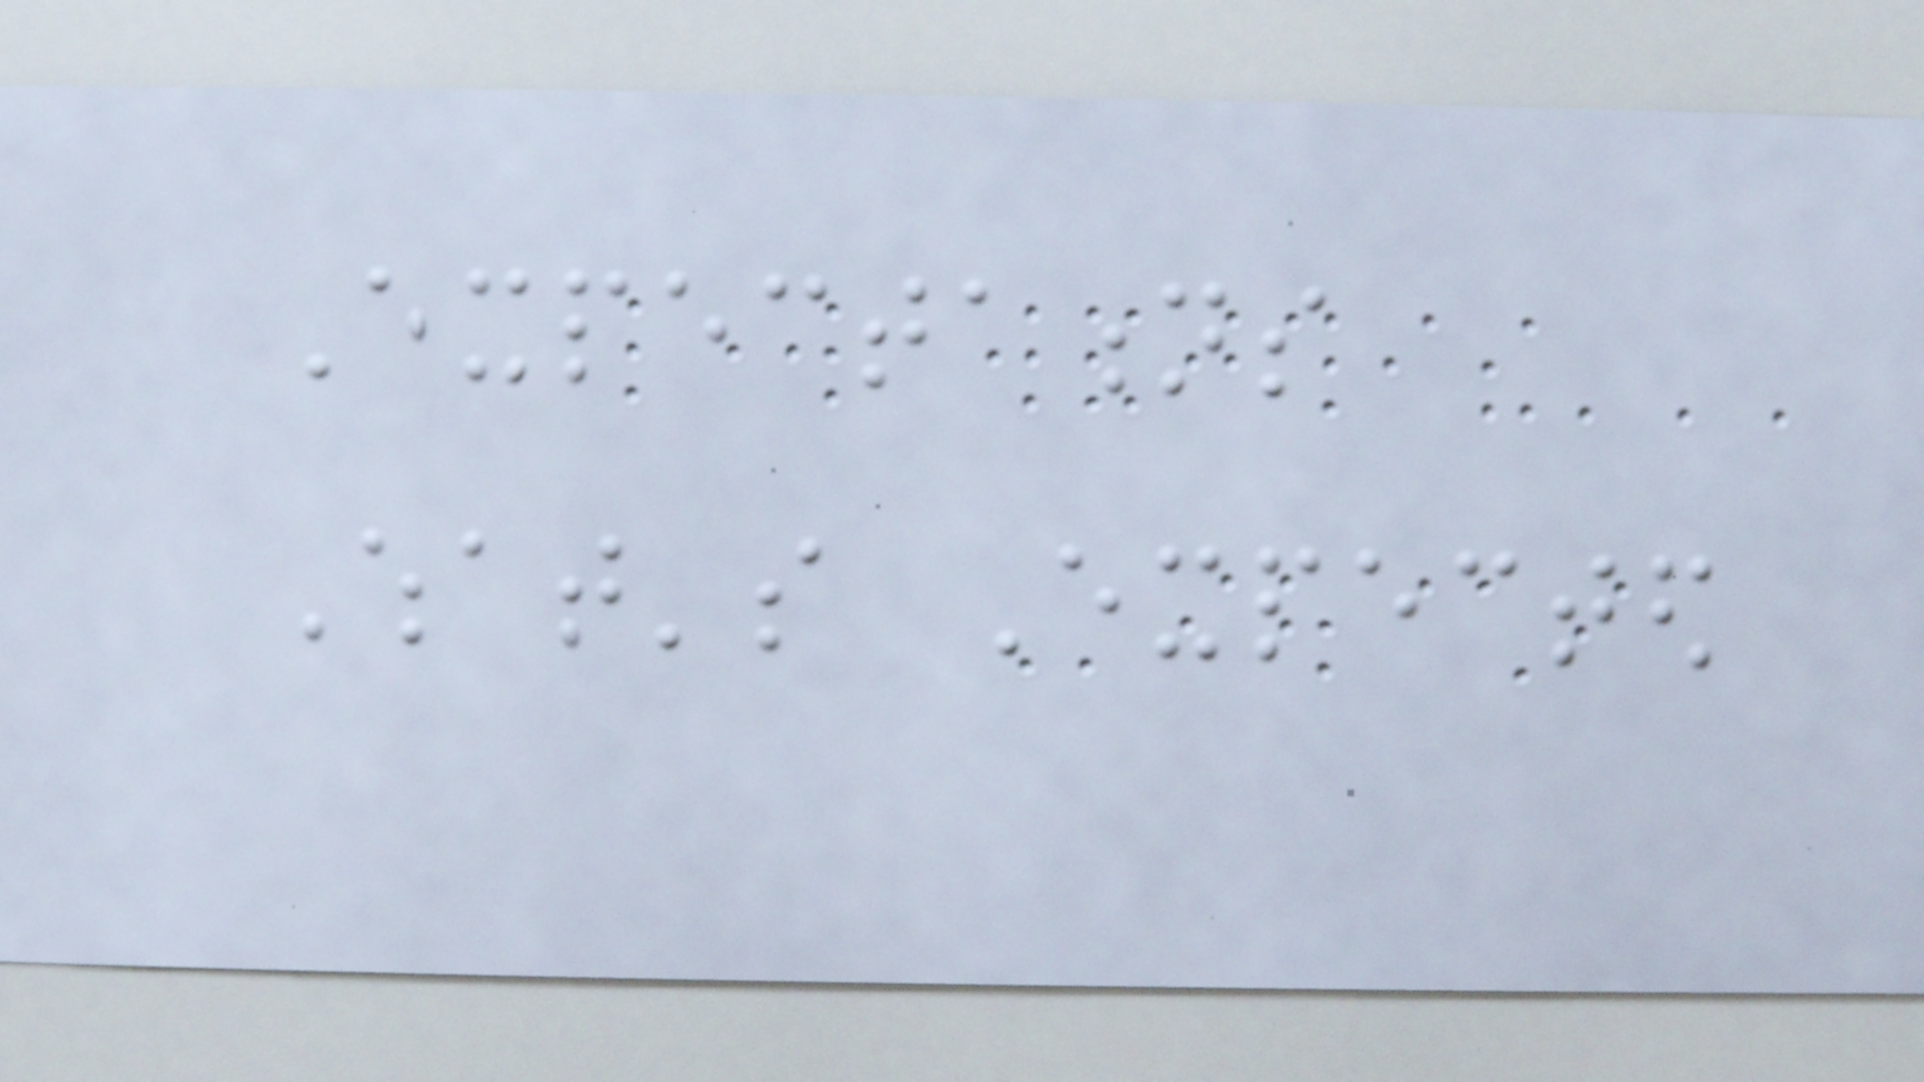Expectations
What's Expected
